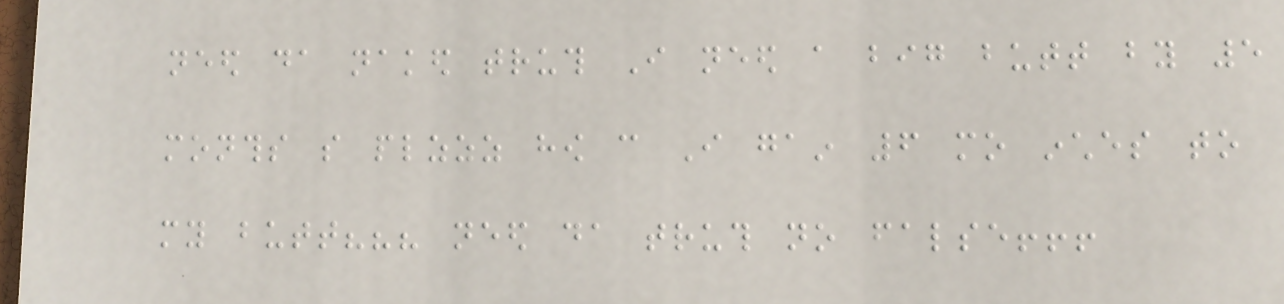need da naked truth I need a big butt by 5
months so plzzz how can I gain 6 mo inches to
my butt??? need da truth no false!!!
